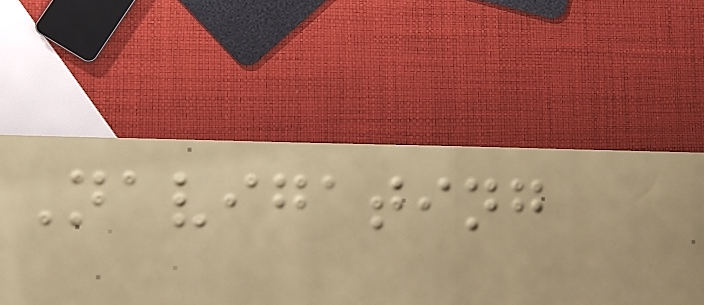Navigating
